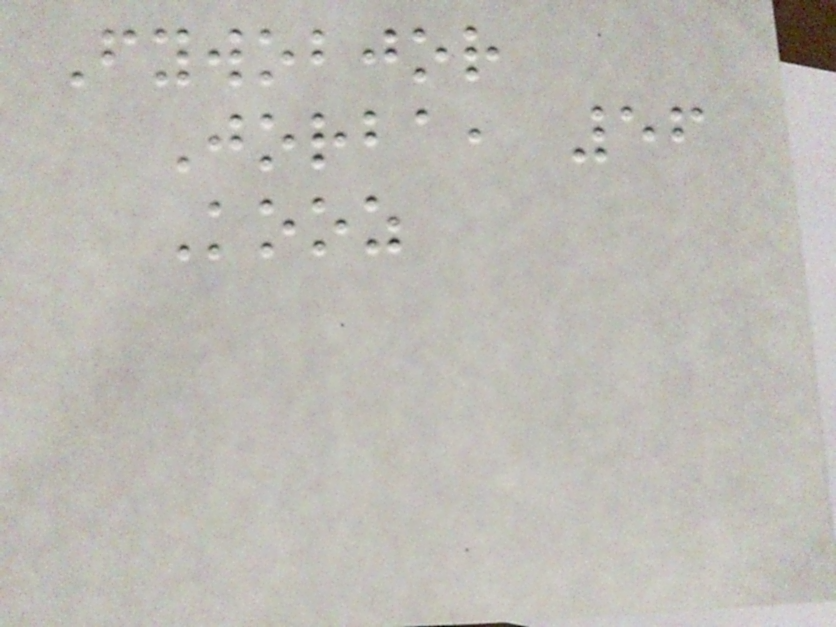Fywobjor
Jorba, 56
Kooz
